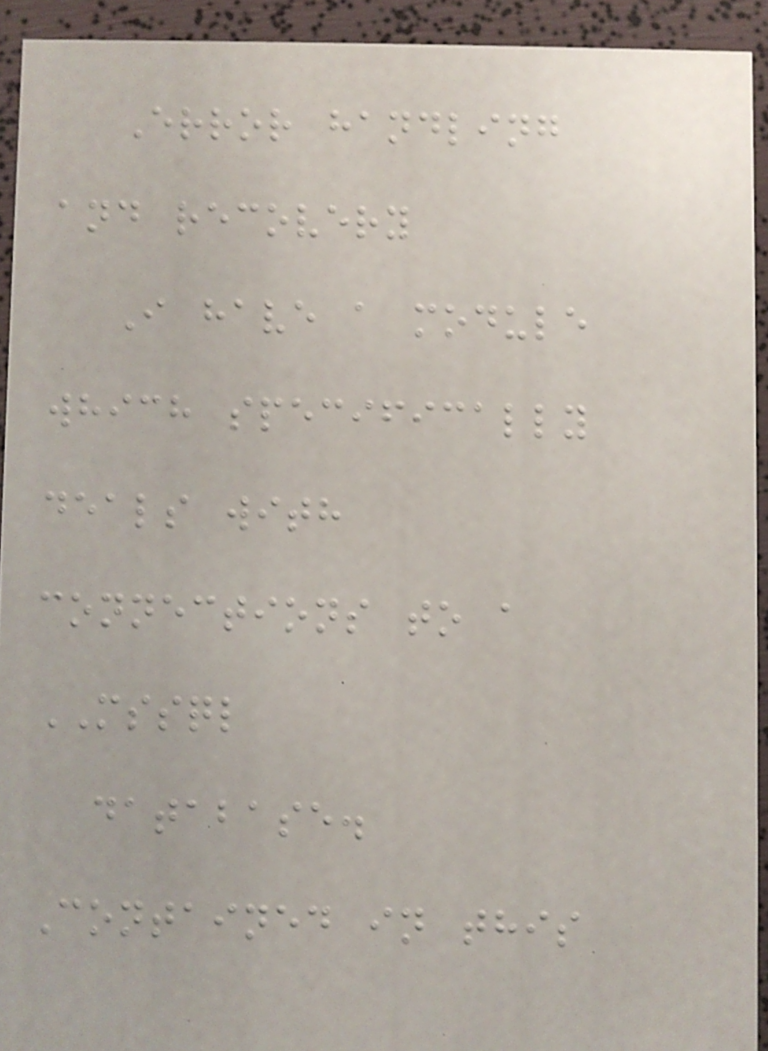Error handling
and recovery
I have a module
which specifically
deals with
connections to a
MSSQL
database.
Contained in this
